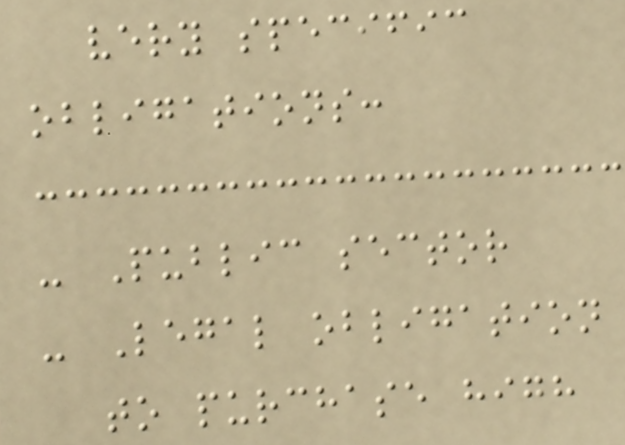very specific
obligations:
- Public sector
- Legal obligation
to purchase high
